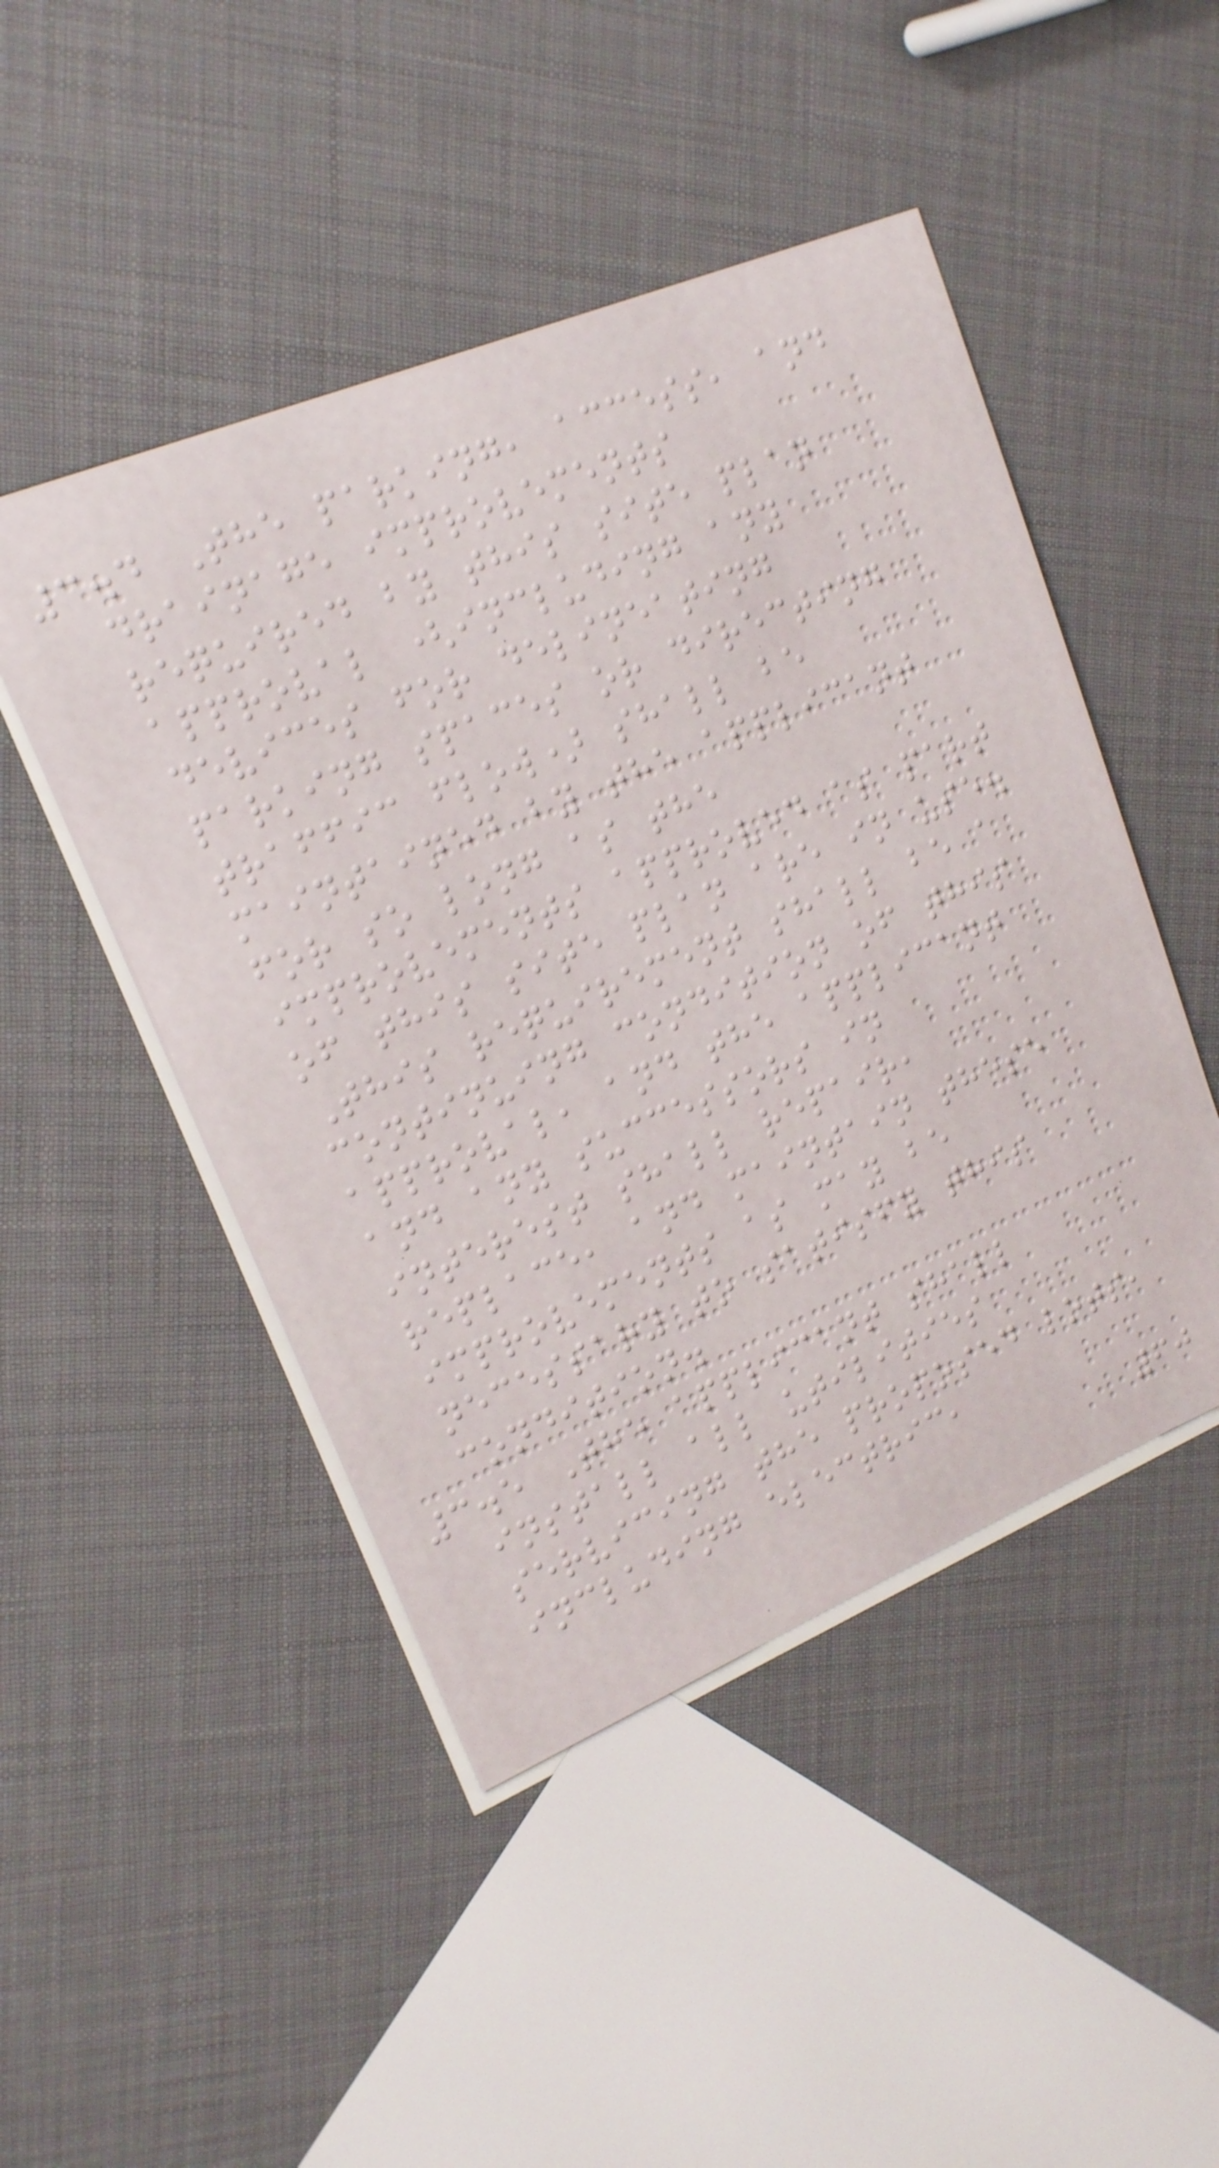3.4 The parking, access, and
drainage improvements
required by this site plan
approval (including any
devices for delineating
parking spaces or directing
traffic flow) shall be
maintained by the applicant
for so long as the
improvements approved as part
of this site plan are in use.
This requirement shall be a
continuing condition of this
approval, and the applicant
and any successors in
interest shall repair,
replace, and maintain these
improvements as may be
necessary to satisfy this
condition.
3.5 The applicant shall
install all utilities
servicing the proposed lots,
including electric,
60
